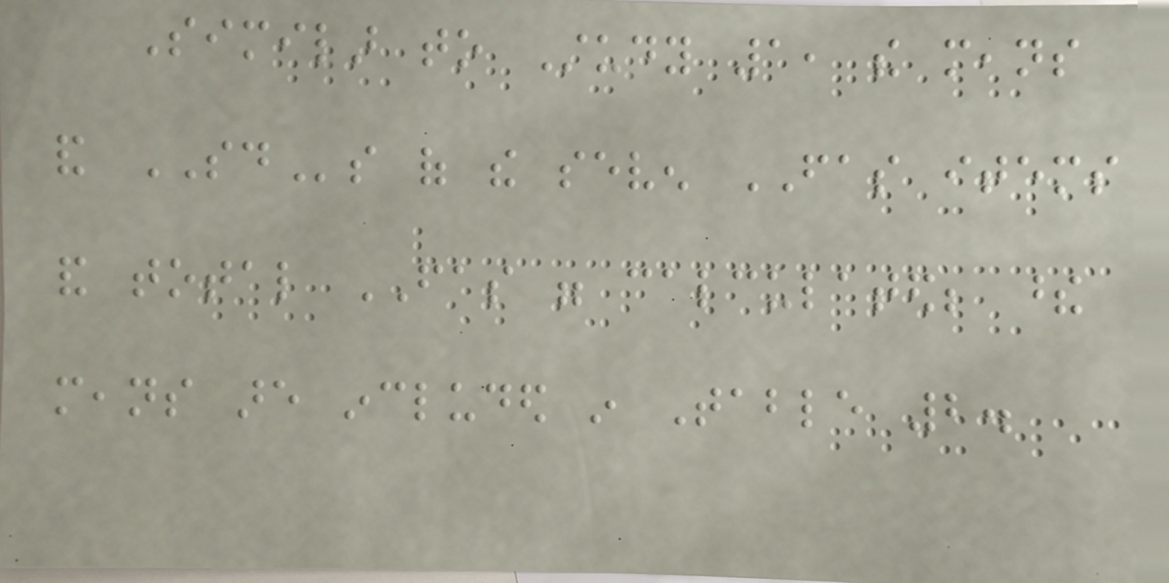Similar to Study 1, the means
and SDs of the seven FAS items
and total FAS were calculated; these
means are included in Table 2.
